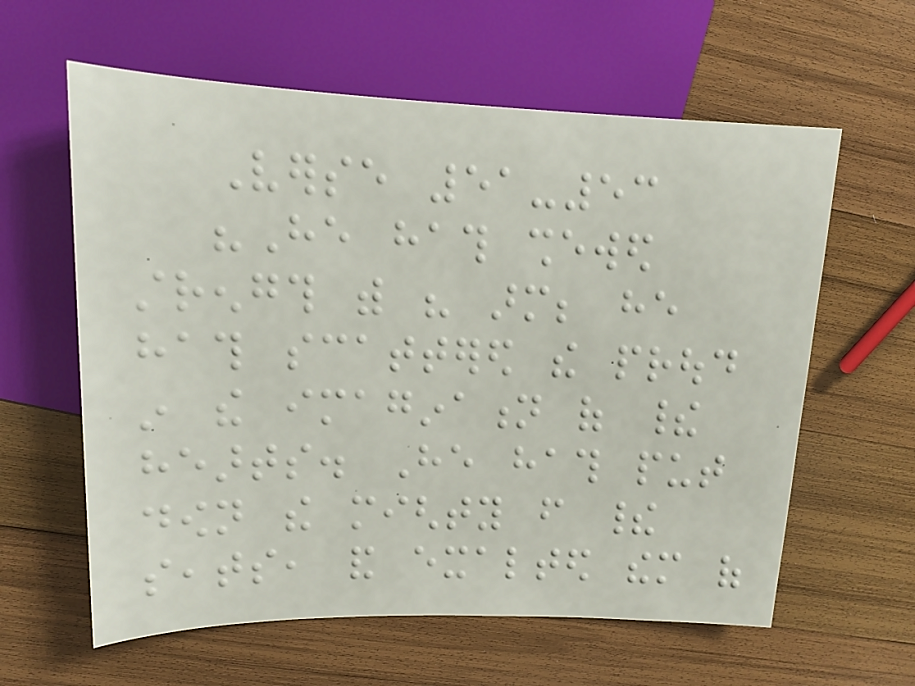Verse 51-53
"He hath shewed
strength with his arm; he
hath scattered the proud
in the imagination of their
hearts. He hath put
down the mighty from their
seats, and exalted them of
